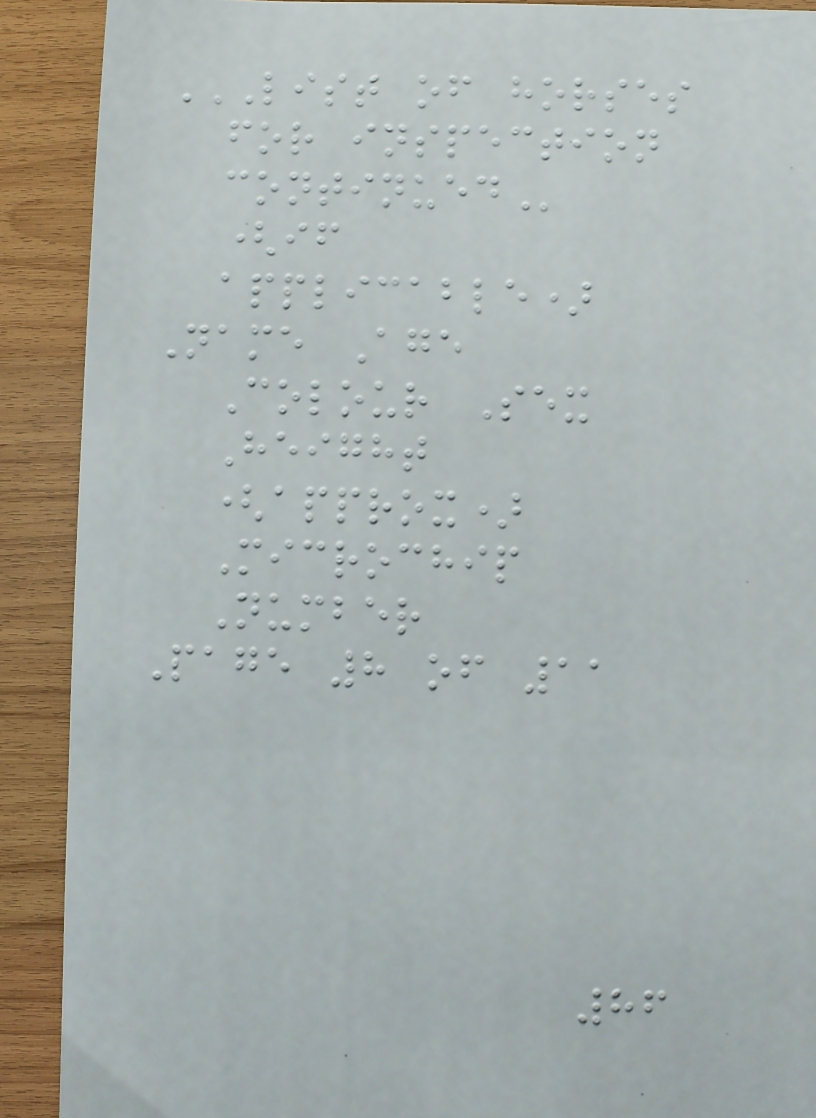LIST OF HORSES
FOR INSPECTION
CONTINUED
(if
applicable)
Name Age
Colour Sex
Height
(approx)
Microchip
Number
Page 8 of 11
86
